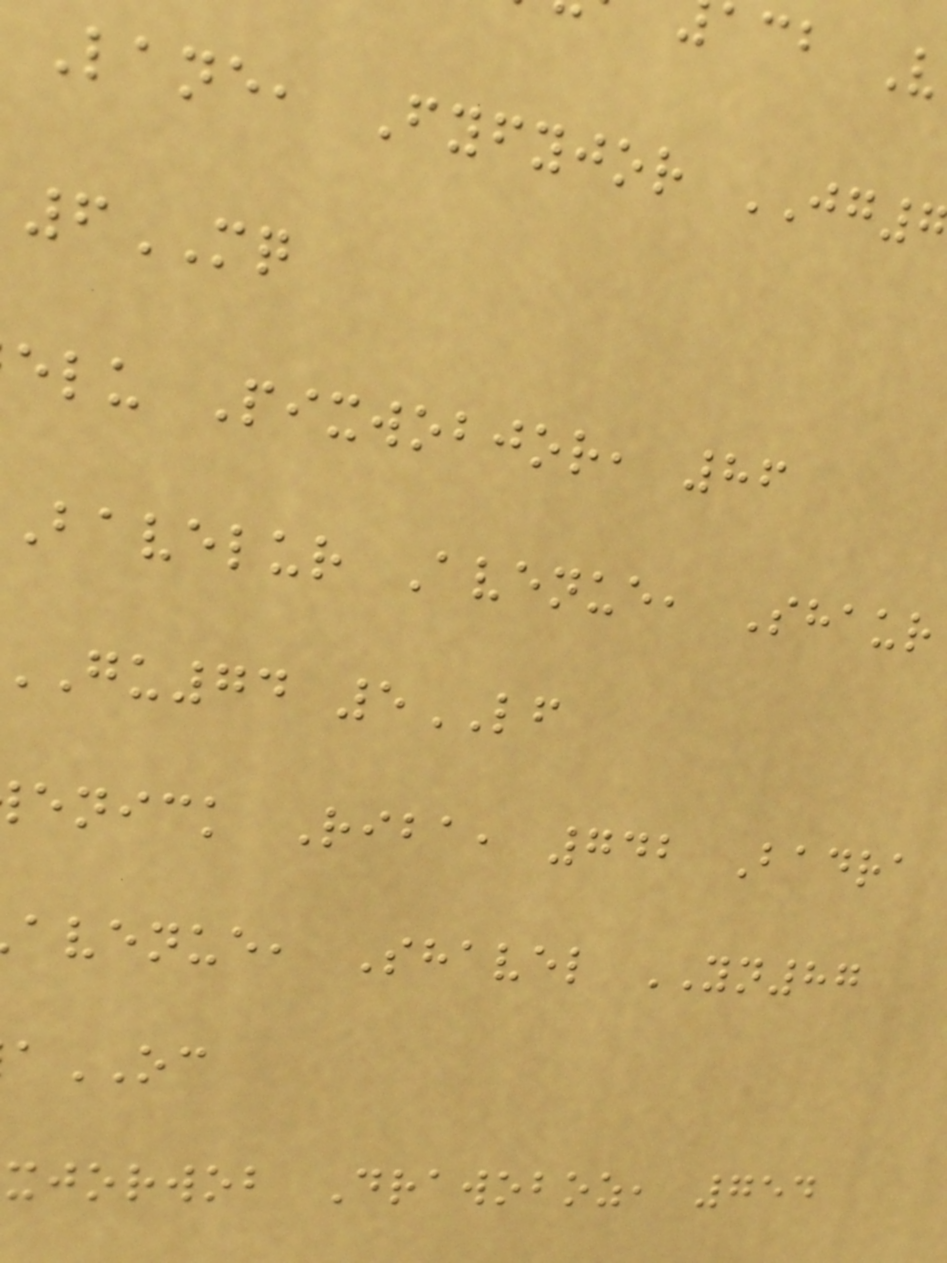Lane, Fyfyjor JG
6MQ
elu Pixwobjor, 86
Bavelur Avenue, Shaur
gu74 5LF
enick Riba, 742 Badra
avenue, Shavel YN87
OC
xjorwob Drawoboz, 754
